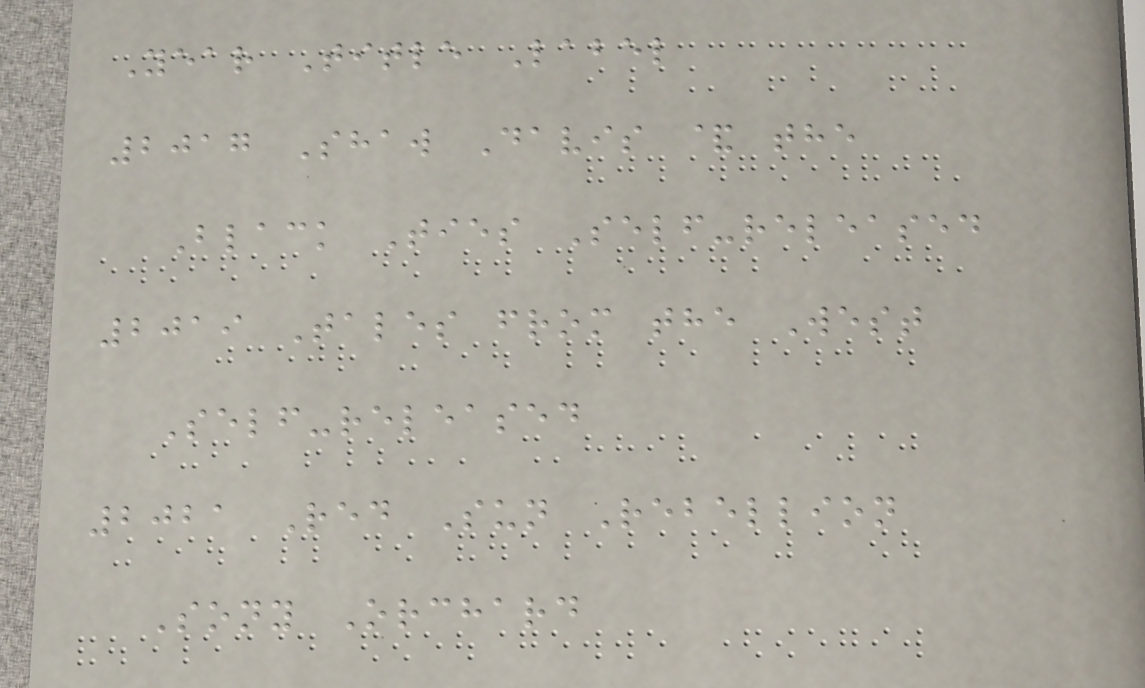Year Title Label
2017 Shaw Davis & the
Black Ties Self-released
2019 Tales from the West
Self-released
2021 Red Sun Rebellion
Sony Orchard
